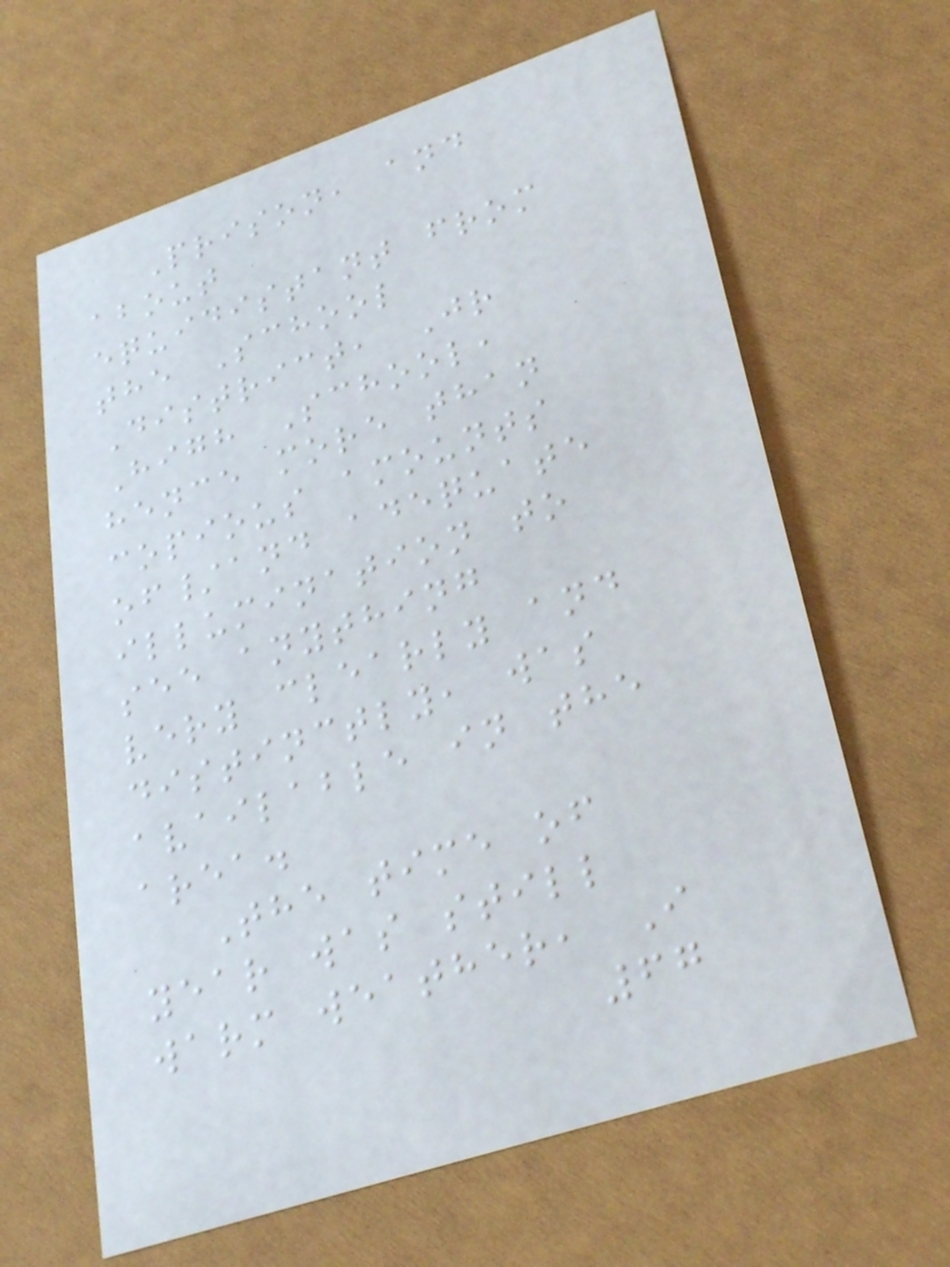Prison, and
about
equidistant from
the School
District, Jr
High School,
hence more than
copious amounts
of/and adequate
illumination to
see anything
very clearly and
distinctly, was
available in the
area.
The time of
year was still
warm weather, I
67
